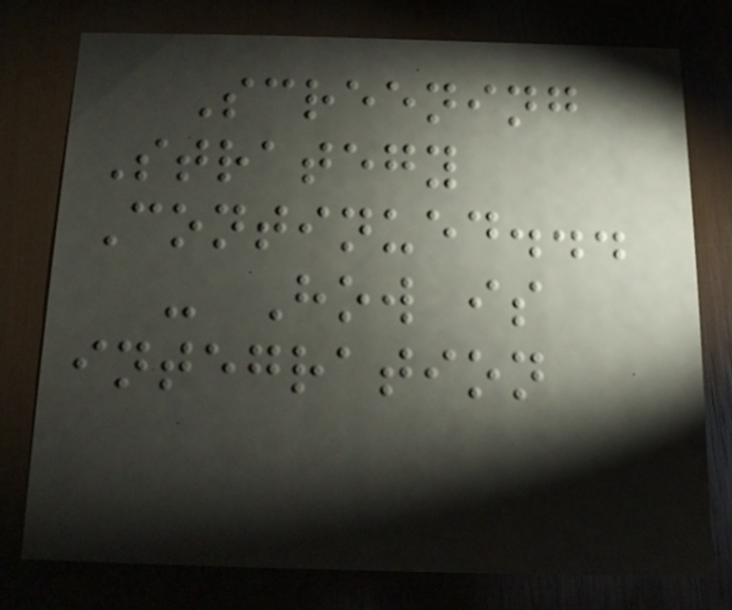Screening
Strategy
Continued...
- How is
integration
